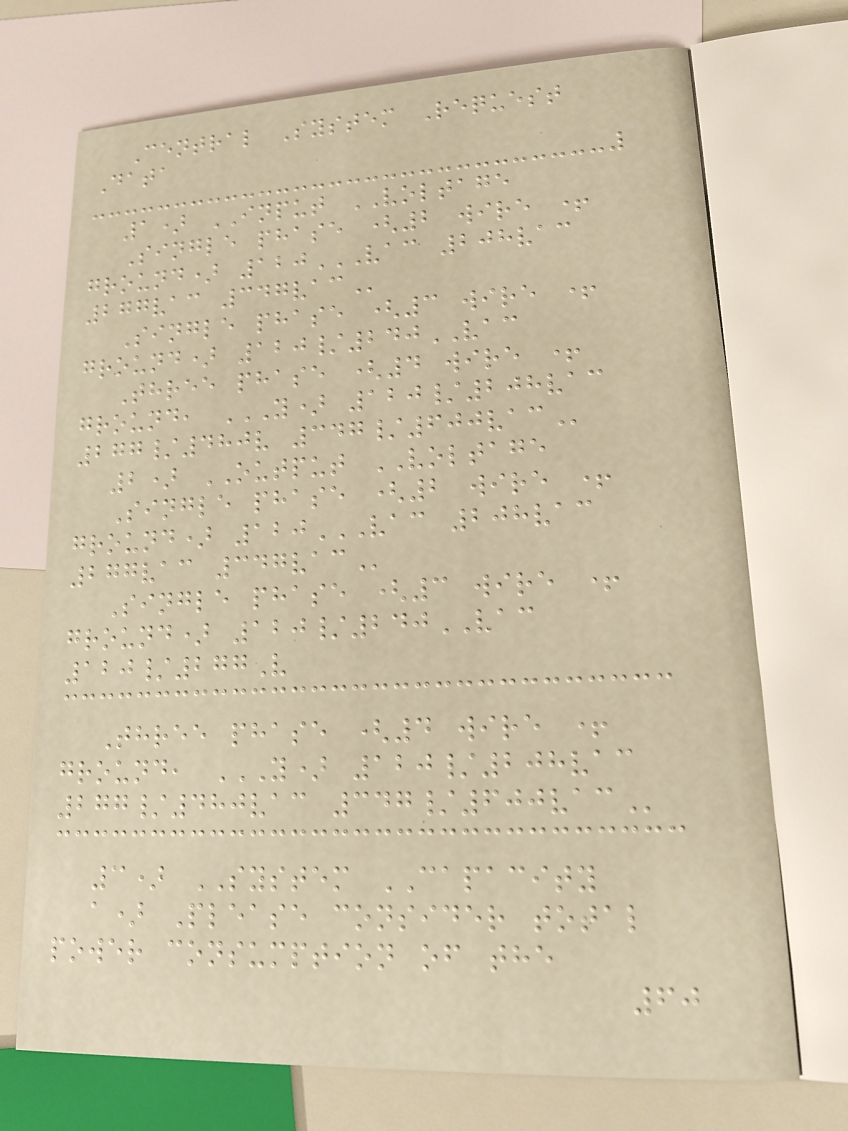Central System Request
Data
1) INPUT VOLTAGE
Single phase (2 wire +
ground) 120VAC 208VAC
277VAC 347VAC
Single phase (3 wire +
ground) 120/240VAC
Three phase (4 wire +
ground, Y) 120/208VAC
277/480V 347/600VAC
2) OUTPUT VOLTAGE
Single phase (2 wire +
ground) 120VAC 208VAC
277VAC 347VAC
Single phase (3 wire +
ground) 120/240VAC
120/277V
Three phase (4 wire +
ground, Y) 120/208VAC
277/480VAC 347/600VAC
3) SYSTEM CAPACITY
a) Please consider total
power consumption of the
60
